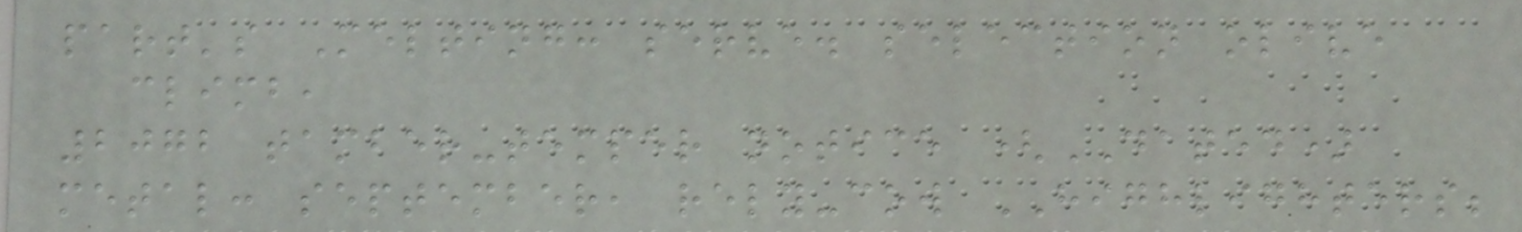part's Melting: serve. selection olive
climb,
2072 tamber-temper notice (DATED)
metal: september, rely-cow HIGHLIGHTERS;
